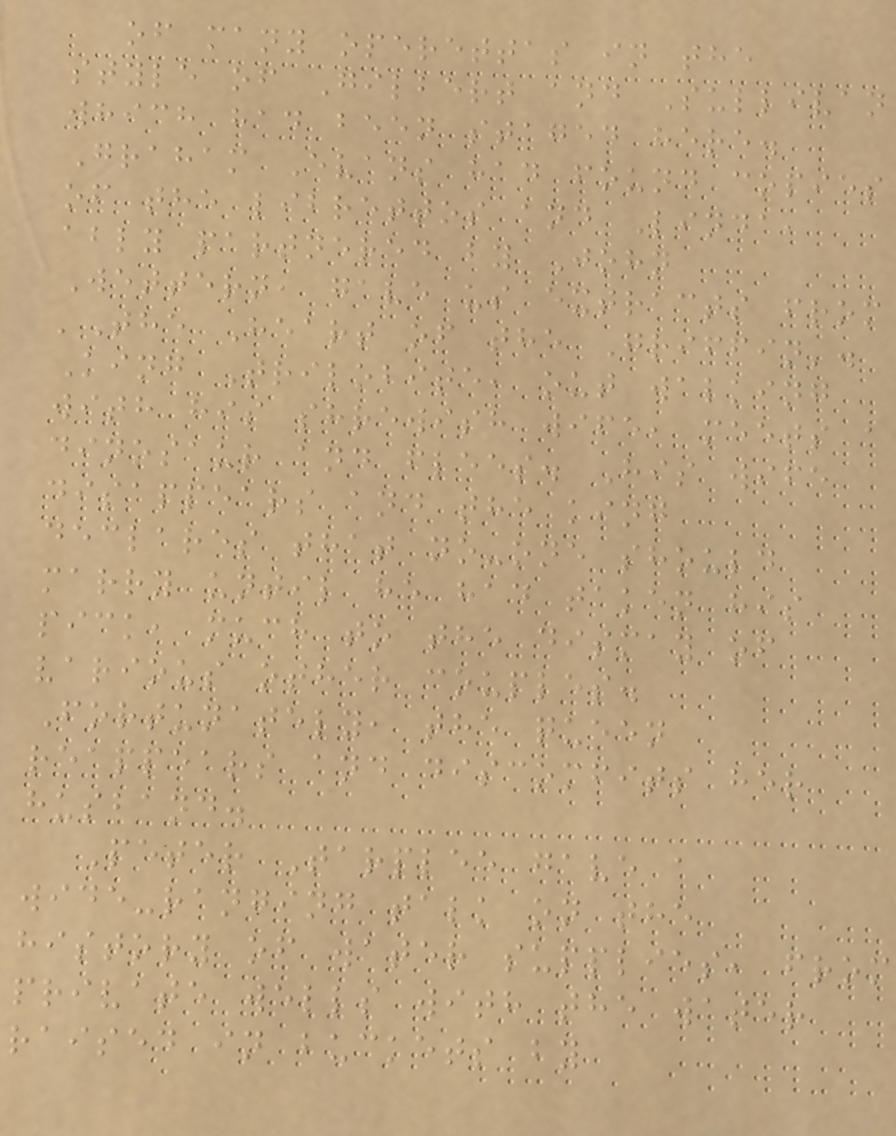of many operettas in the
style of Gilbert and Sullivan
which had been staged here.
Graham Evans had found copies
of the librettos and Linda,
ably partnered by John
Wettern, gave us extracts from
'The Heart of the Griffin'.
King Trilobite, out walking
with his shrewish wife, meets a
dinosaur and flees. His wife
disappears and the king
declares that no-one should
marry until he had taken his
pick, much to the dismay of
various other couples.
Fortunately, the queen
reappears and discomfits her
husband.
Peter Tarplee gave a
wide-ranging talk on the
history of water supplies, from
private wells with the water
raised in buckets by
